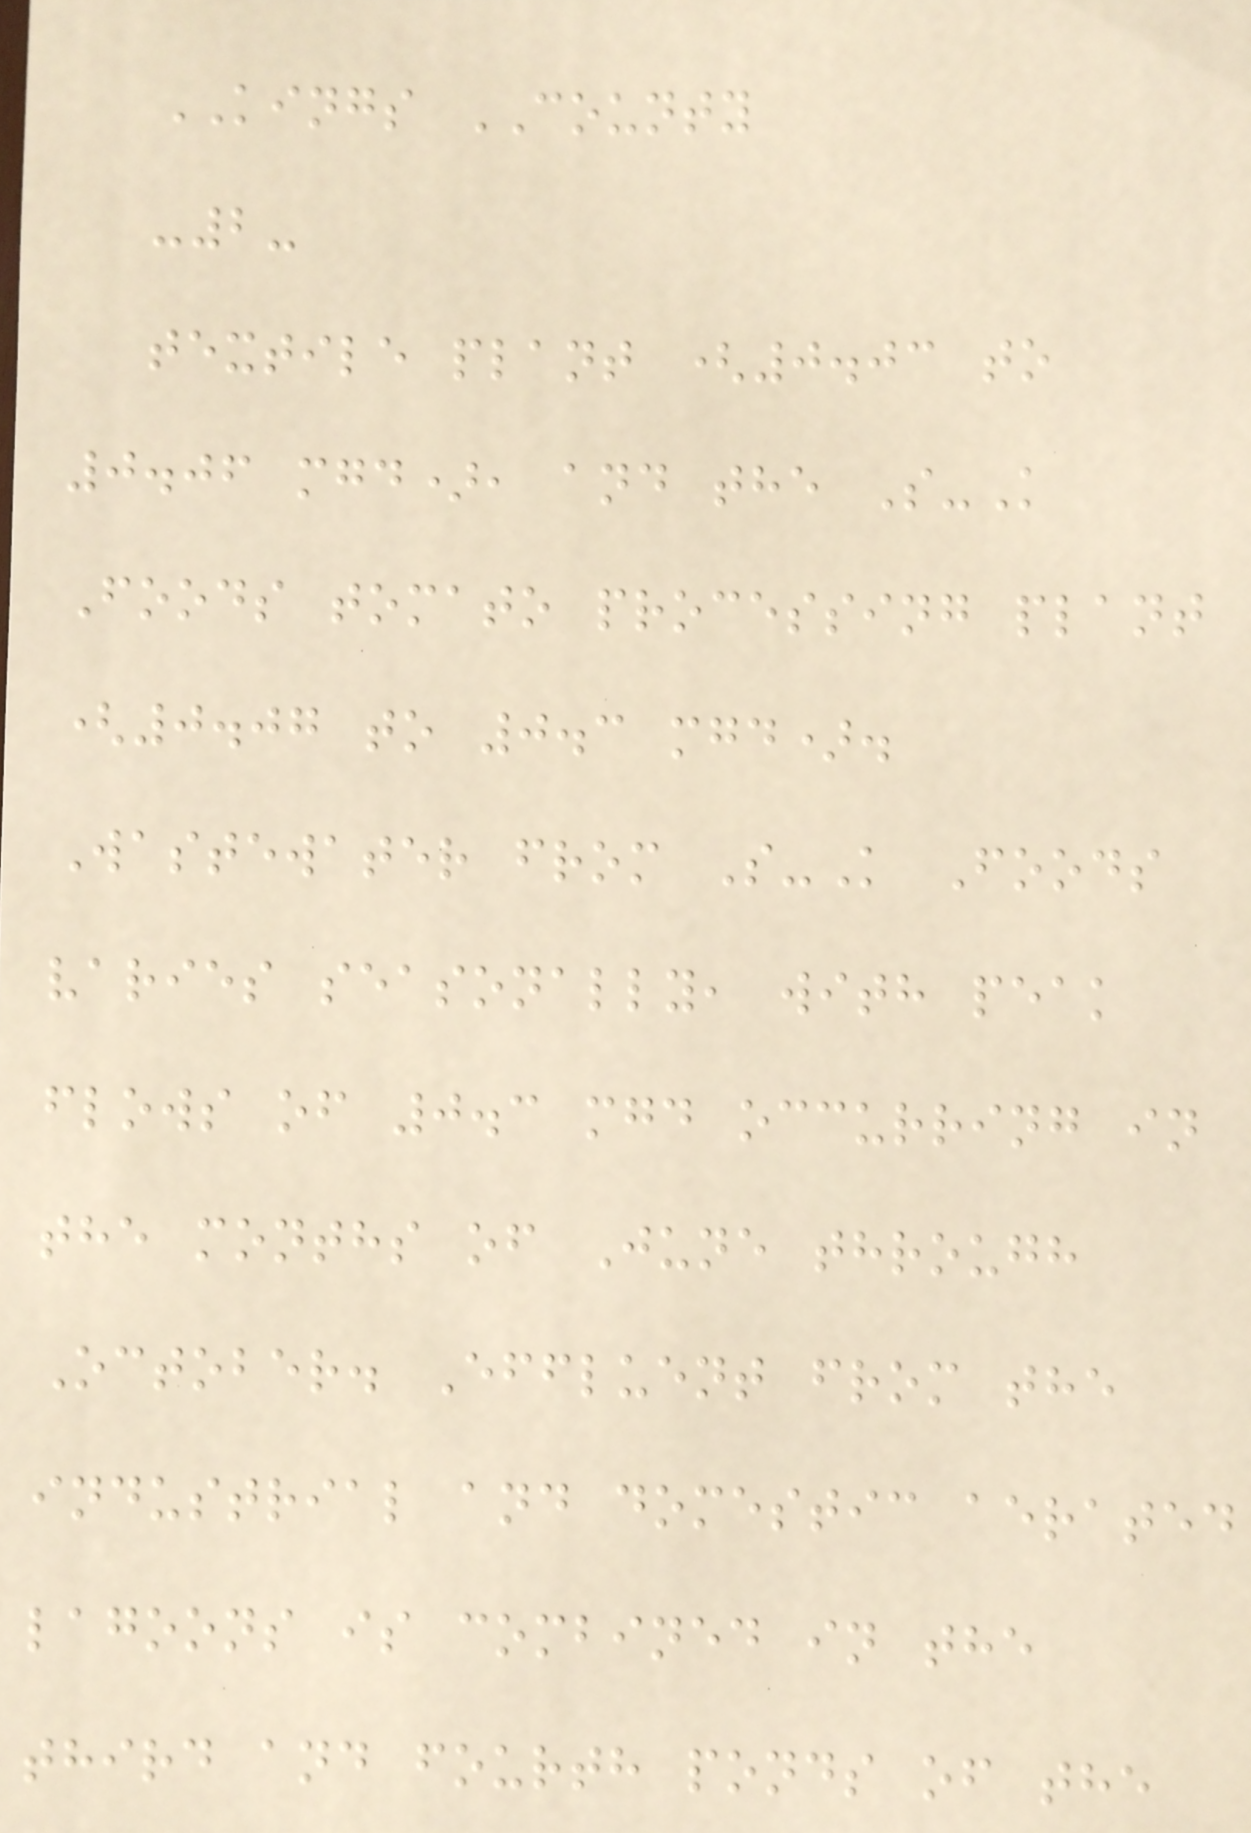KINGS COUNTY
-2-
textile plant (0.03 to
0.06 mgd), and the S-K
Foods tomato processing plant
(0.07 to 0.3 mgd).
Wastewater from S-K Foods
varies seasonally, with peak
flows of 0.3 mgd occurring in
the months of June through
October. Effluent from the
industrial and domestic aerated
lagoons is combined in the
third and fourth ponds of the
